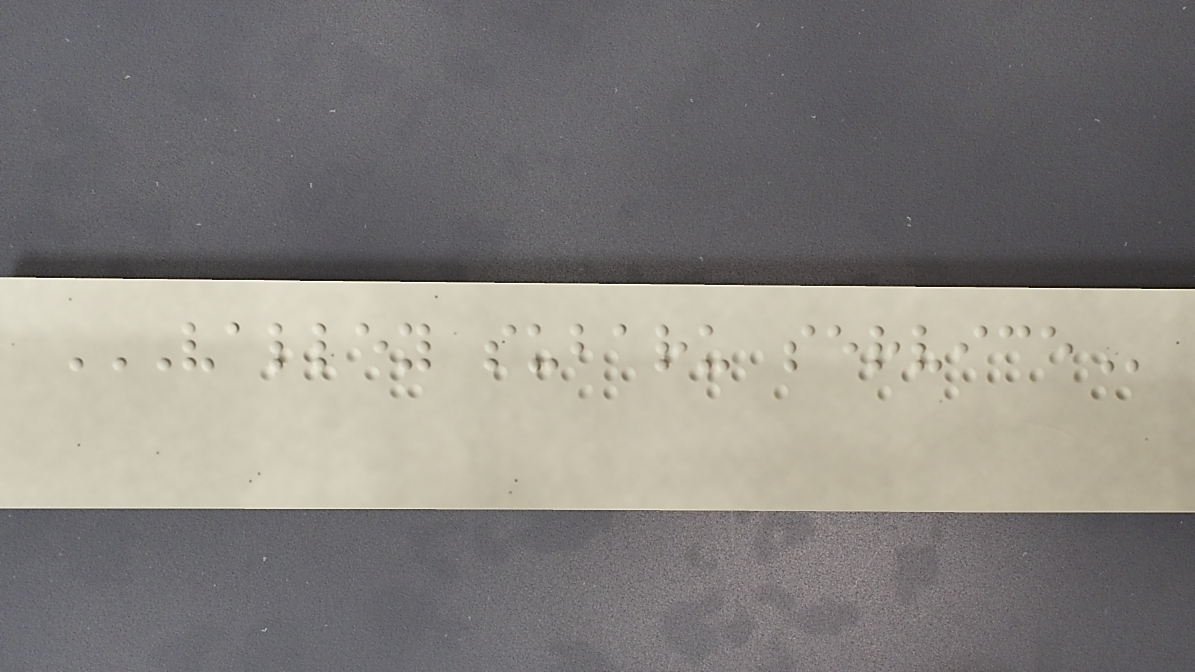VALLEY SUBARU SERVICE
